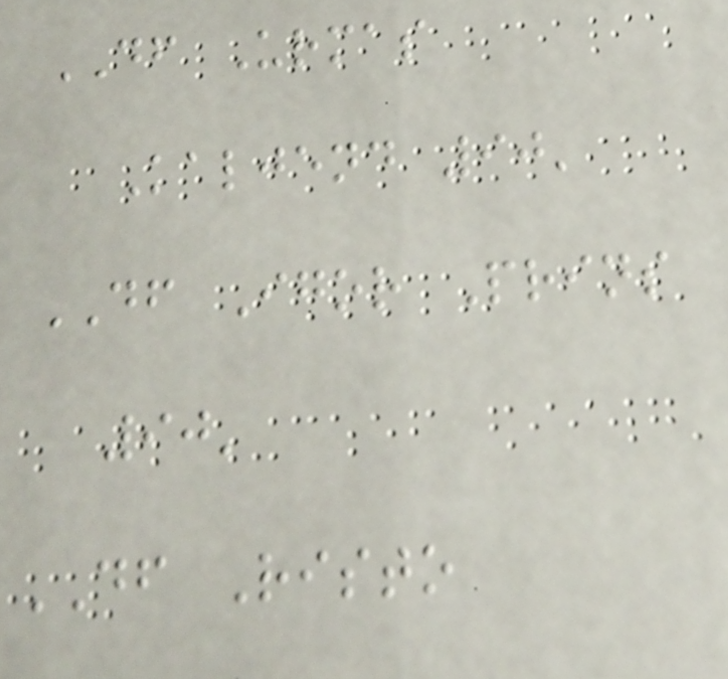DF Urmas
Kaljend 90'
DF Igor Prins
90'
DF Risto
